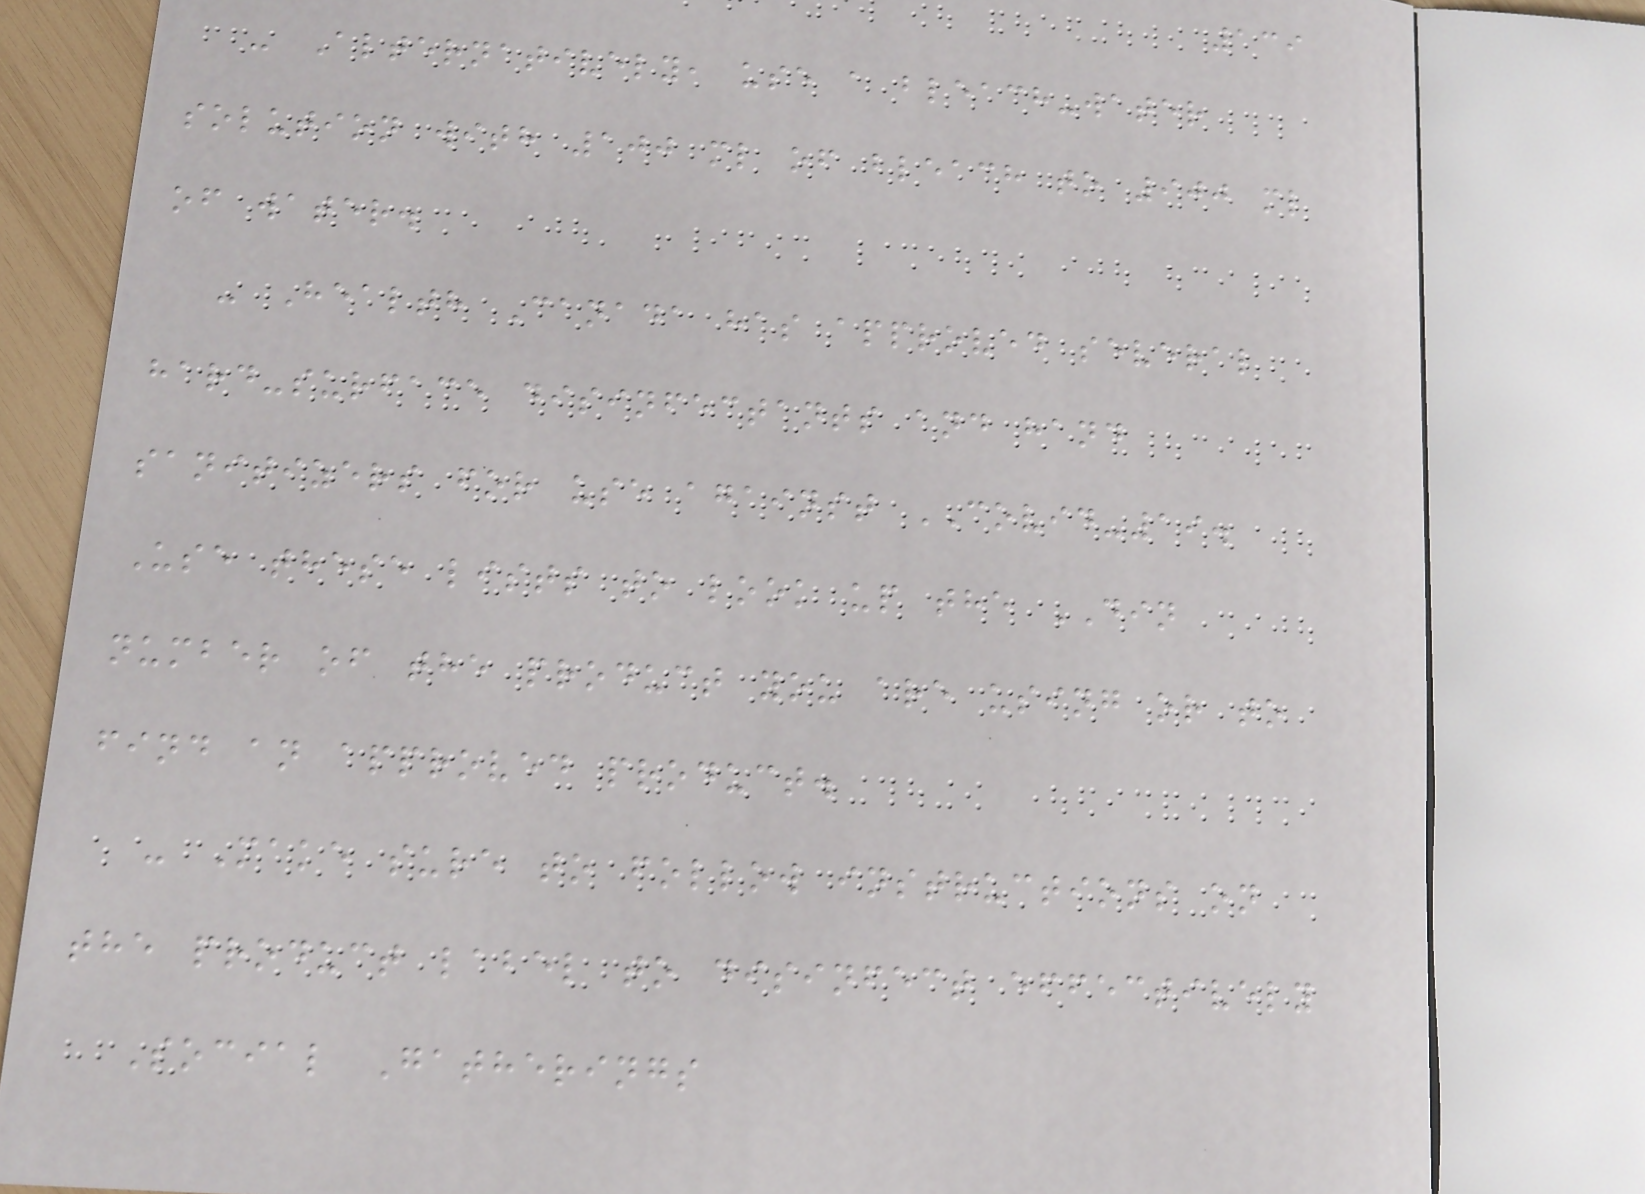139
- Alternatively, use a bleach-water
solution with 100 ml of bleach to 900 ml
of water.
- Health Canada has approved several
hard-surface disinfectants and hand
sanitizers for use against COVID-19.
Use these lists to look up the DIN
number of the product you are using or to
find an approved product.
- Make sure to follow instructions on
the product label to disinfect effectively
Social Gatherings
